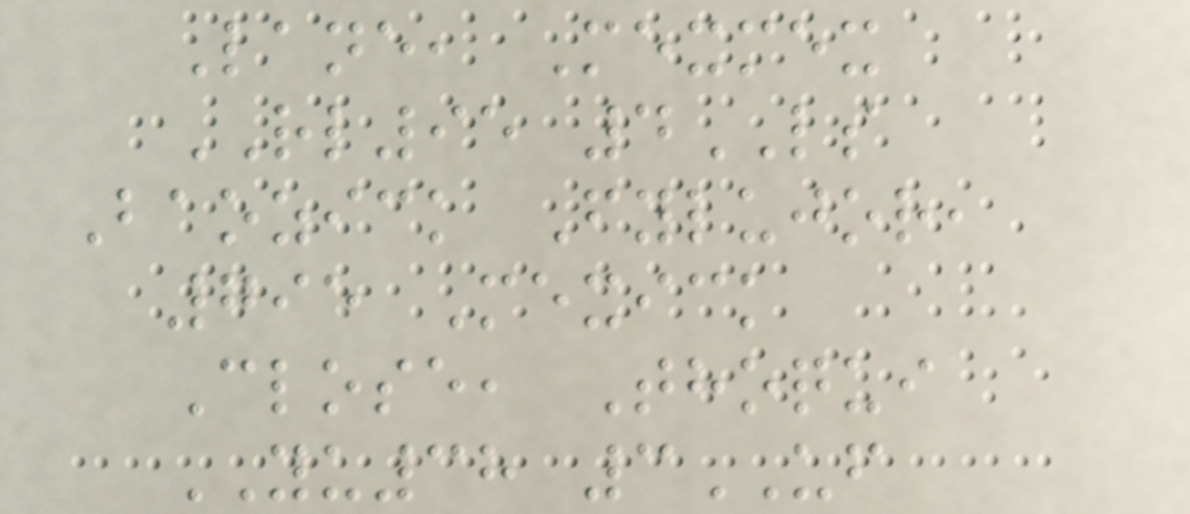Lane, Mexmex
RL95 4LS
Baozick Fylujor,
795 Mexick
Close, Thoqui
YU38 3UF
